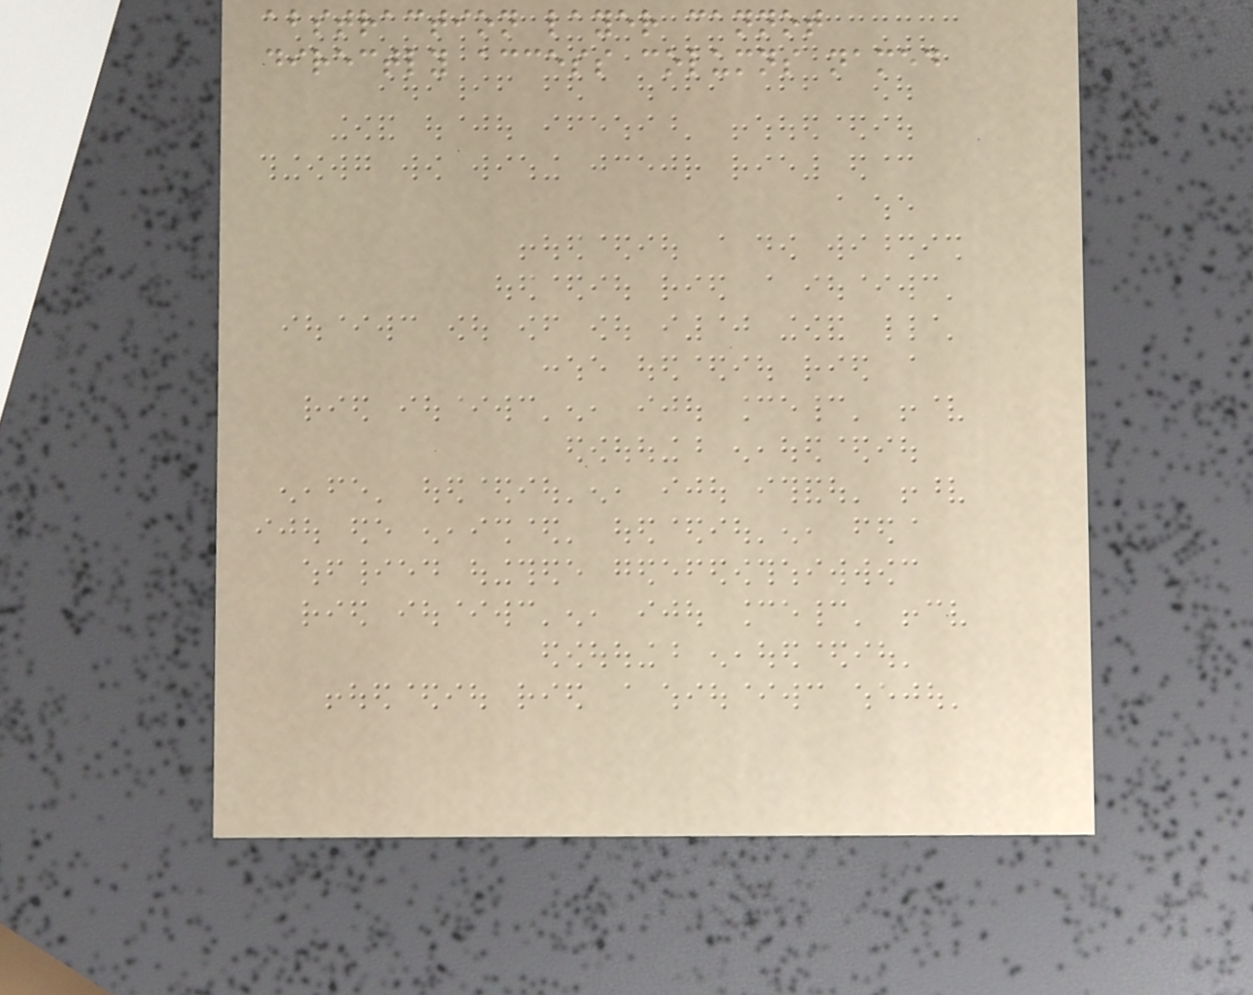abstraction layer cannot
directly access columns named
